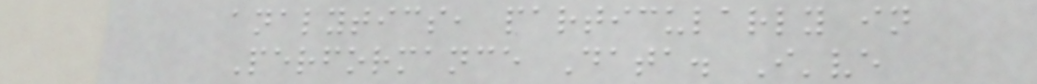analytics, particularly in
Performance Data. I've
